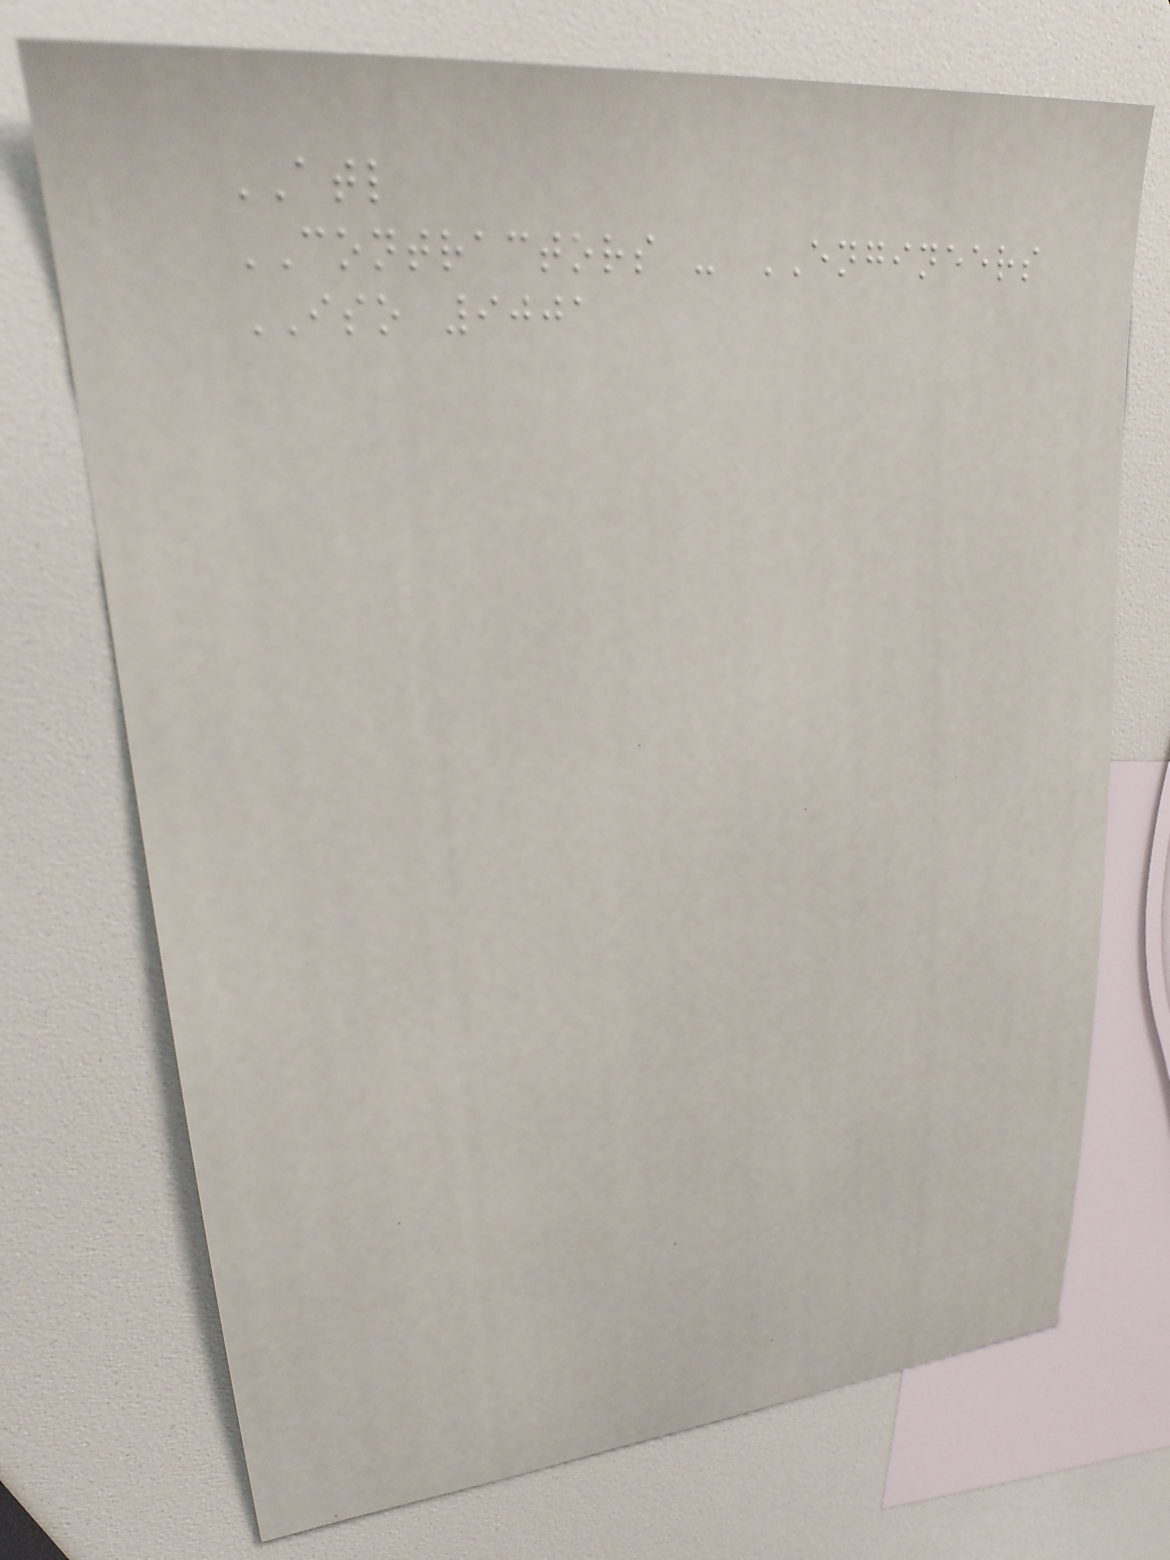ATL
CONTRACTORS - ENGINEERS
ISO 9001
